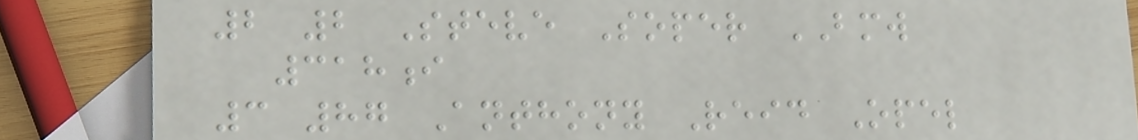2 2 Steve Soper BMW
318i
3 87 Anthony Reid Opel
